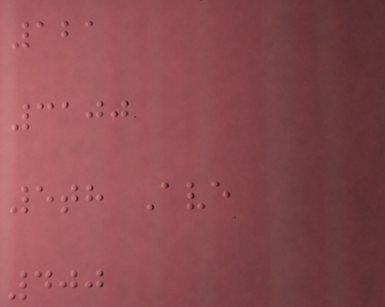121
3100
5th Ave
400
